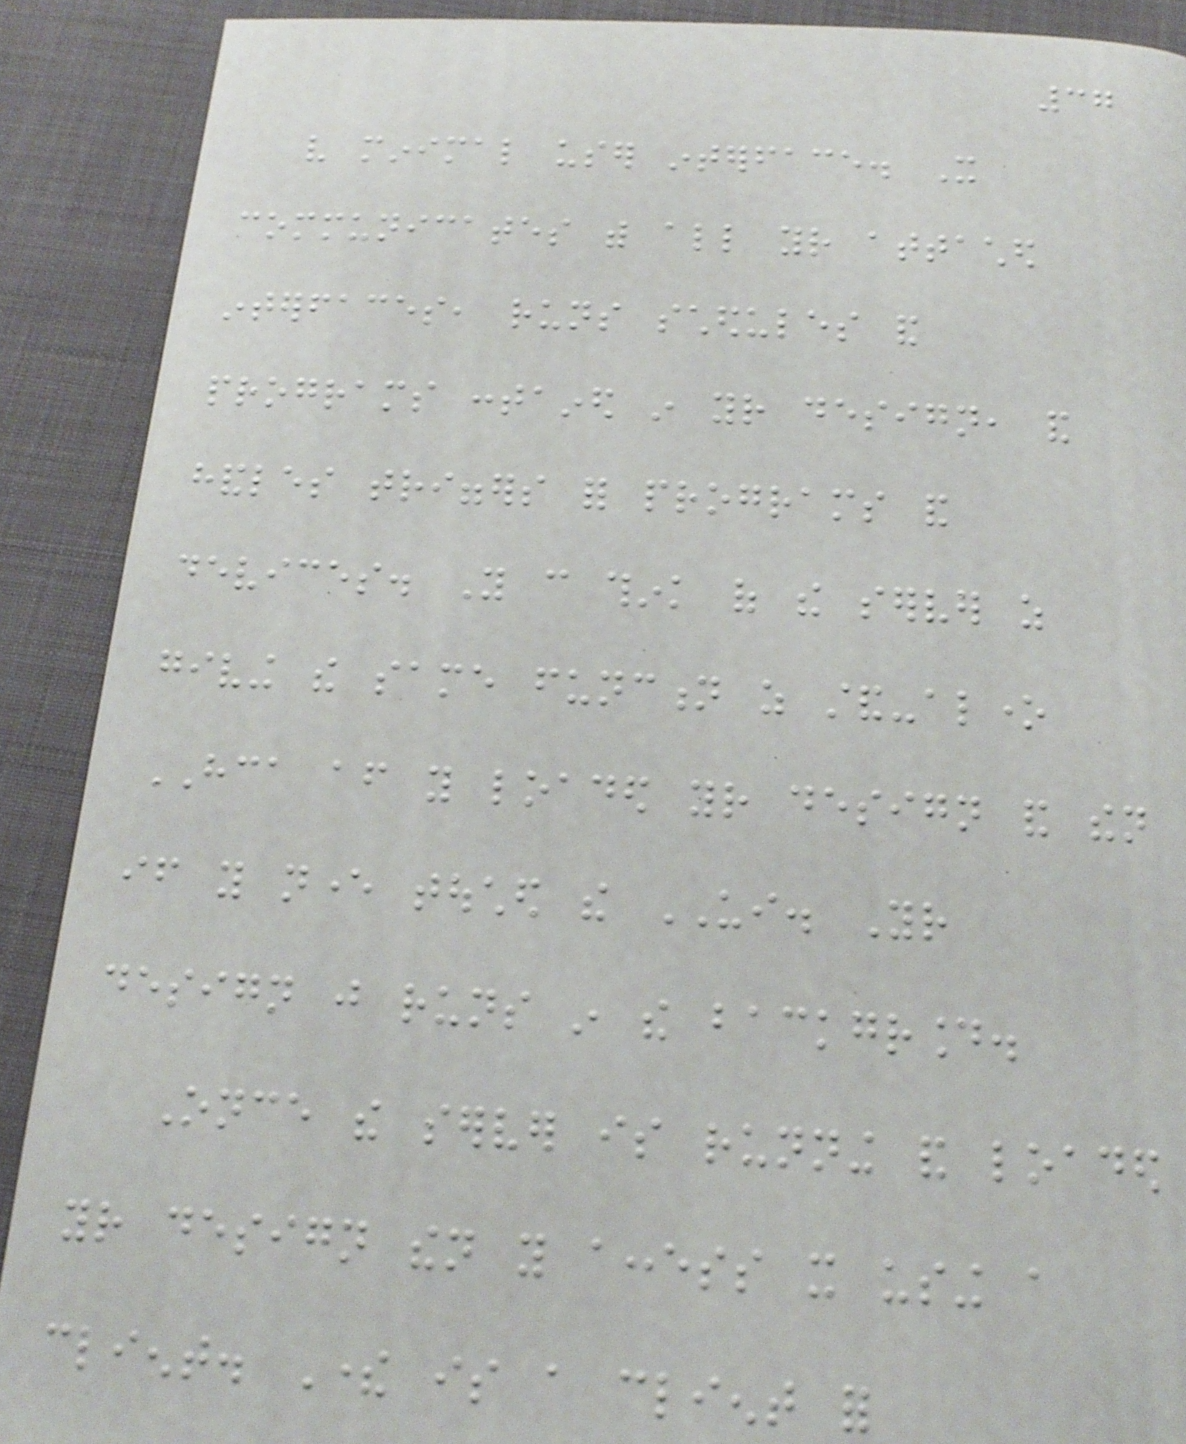37
very minimal user interface. It
communicates with all your attached
interfaces, runs schedules and
programs contained in your design, and
handles triggers for programs and
devices. You can think of the server as
giving the same function as stand-alone
HCA after you loaded your design and then
if you never touched the UI. Your
design just runs in the background.
Once the server is running and loaded
your design then you access it using a
client. There is a client for
